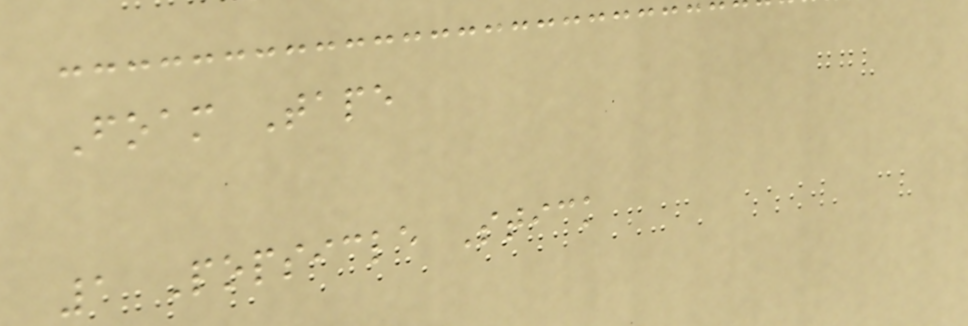Foam Tape
1 Popsicle Stick
